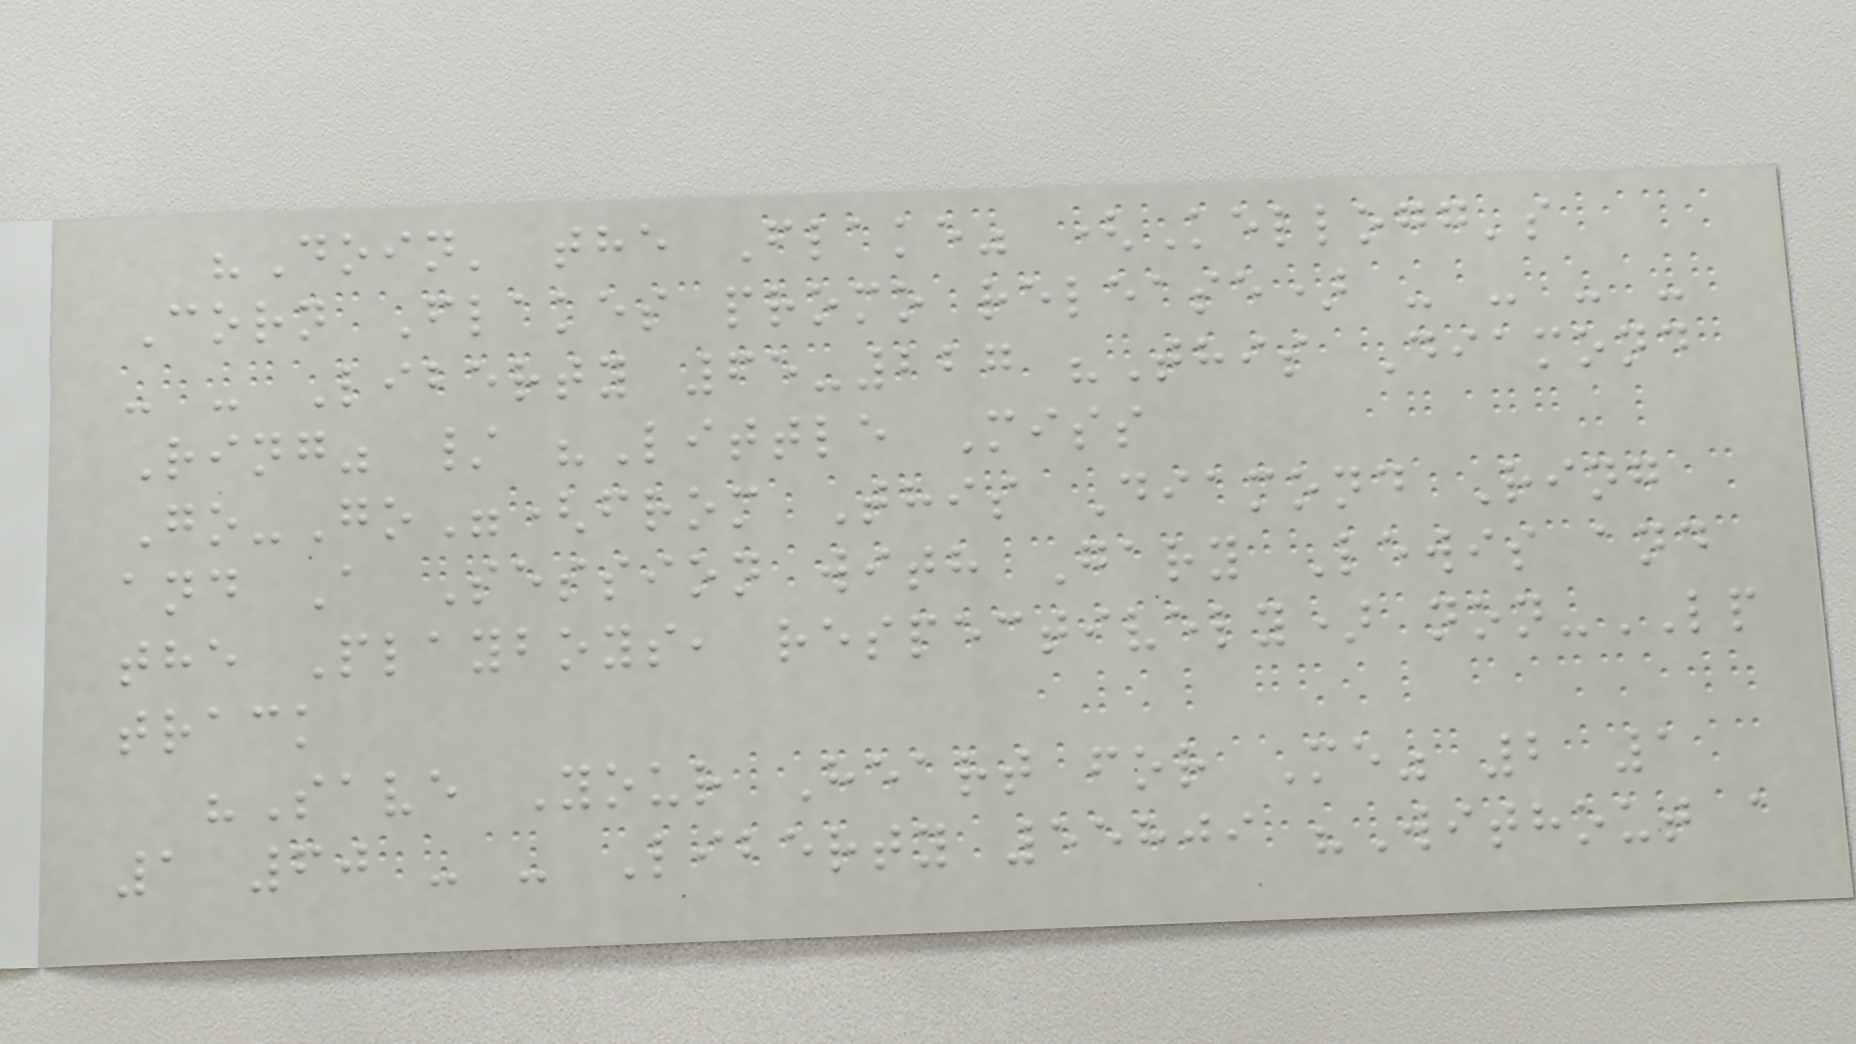"Doin' the Flake" (Kellogg's
Corn Flakes promo release) - - - -
- - Liberty 65-227 "This Diamond
Ring" / "Little Miss
Go-Go"(from This Diamond Ring
and A Session with Gary Lewis and
the Playboys, respectively) non-LP
track
"Save Your Heart for Me" 2 1
1 60 - - Liberty 55809 "Without a
